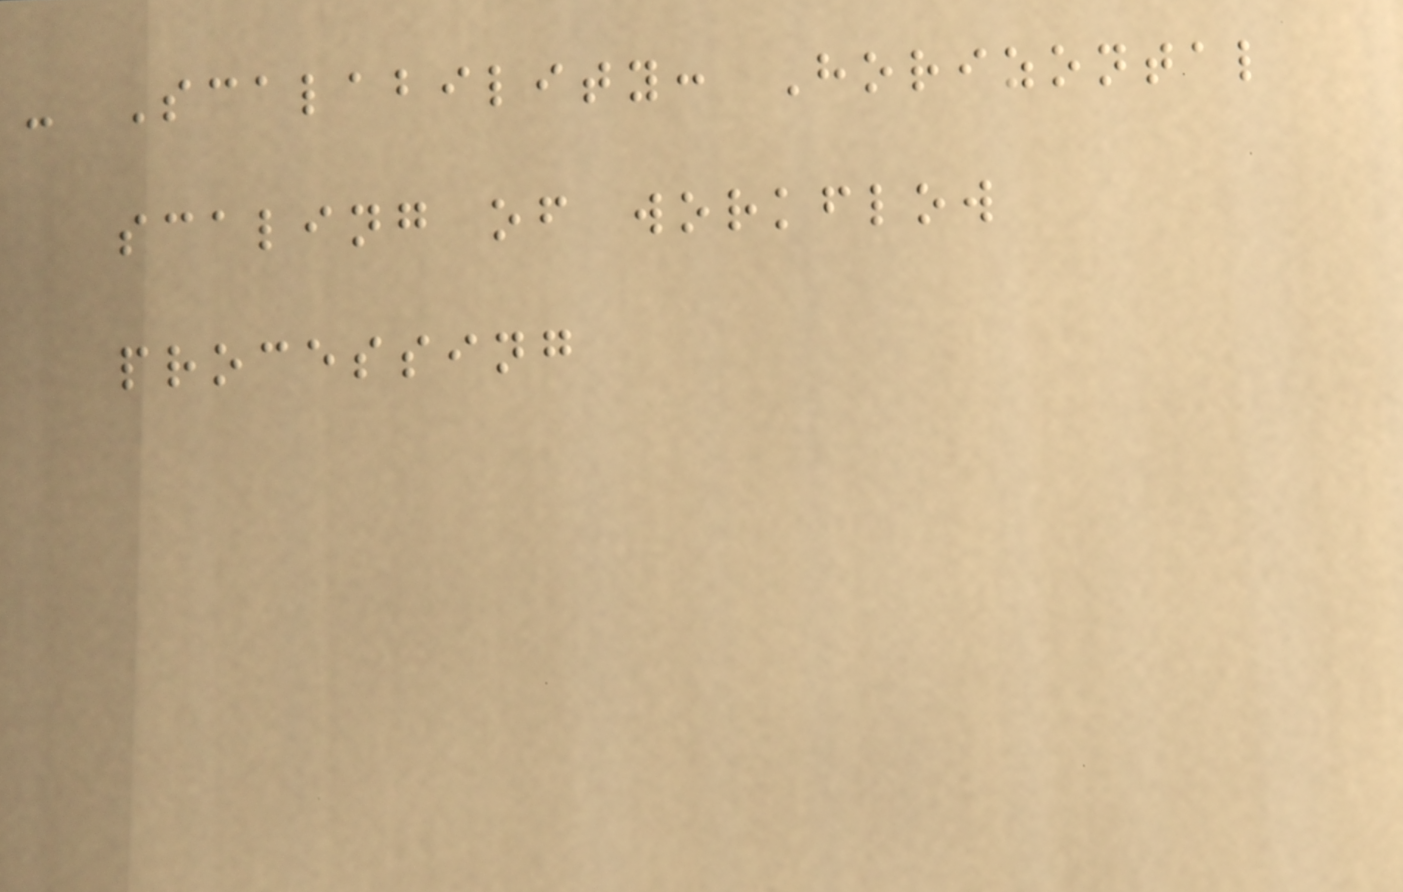- Scalability: Horizontal
scaling of workflow
processing
